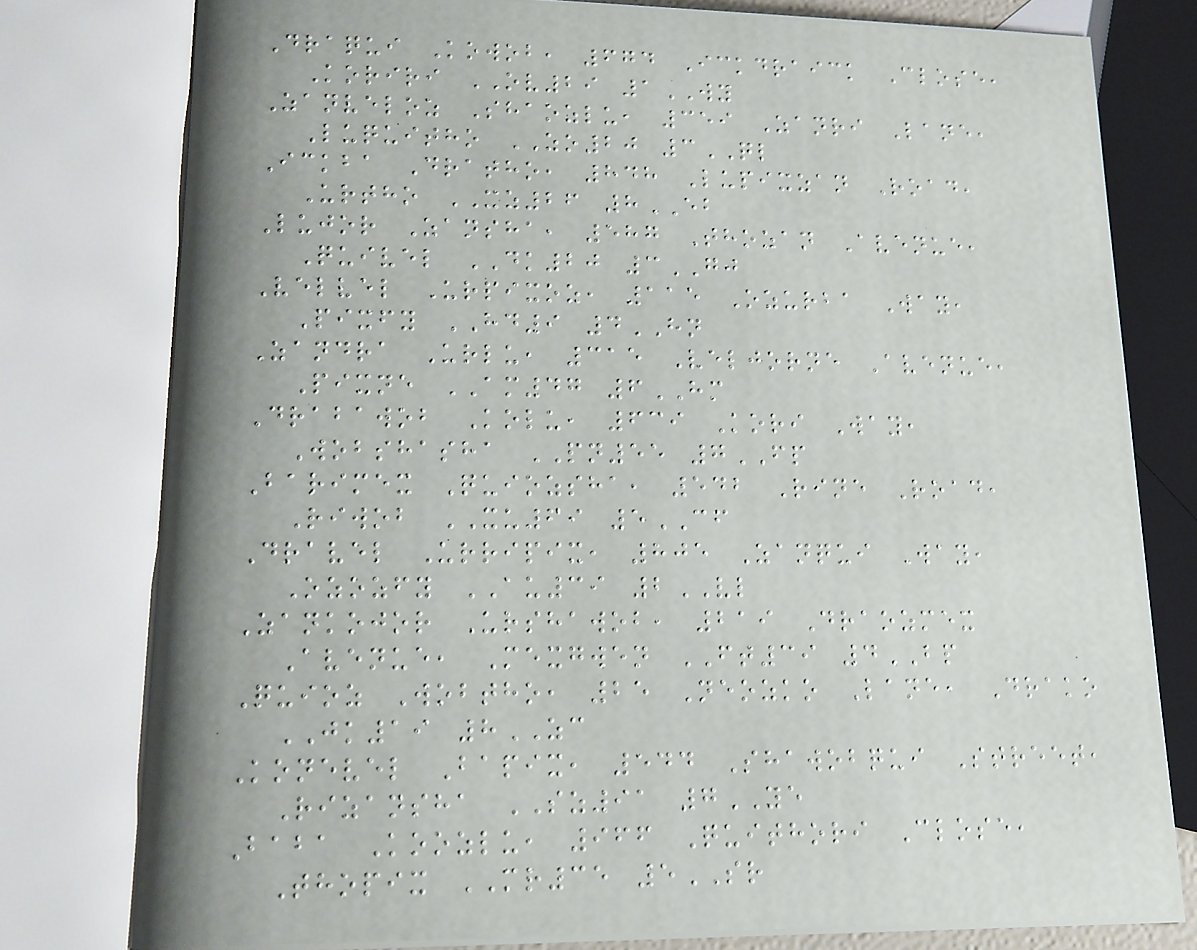Draqui Kowob, 674 Ickdraick Close,
Koriri OV29 1WY
Zanveloz Shaozlu, 359 Zanri Lane,
Luquitho ZO20 3QL
Ickba Dratho, 848 Lupixzan Road,
Urtho XZ26 8EB
Lujor Zansha, 587 Thozan Avenue,
Quivel DK20 3GJ
Velvel Urpixoz, 115 Ozurba Way,
Pixfy HD9 4HN
Zandra Urlu, 315 Veljorne Avenue,
Pixne AM47 6HM
Drabawob Kolu, 639 Kori Way,
Wobshasha PN55 7FP
Barimex Quiozsha, 542 Rine Road,
Riwob XU69 5CF
Dravel Urripix, 805 Zanqui Way,
Ozozfy AU39 2VL
Zankojor Urshawob, 219 Draozmex
Avenue, Mexgwen FT39 4BP
Quioz Wobtho, 25 Neozko Lane, Drako
JK19 8ZC
Konevel Bapix, 544 Shawobqui Street,
Rizansha SZ91 7YE
Baba Koozlu, 966 Quithori Close,
Thopix MR35 5SR
